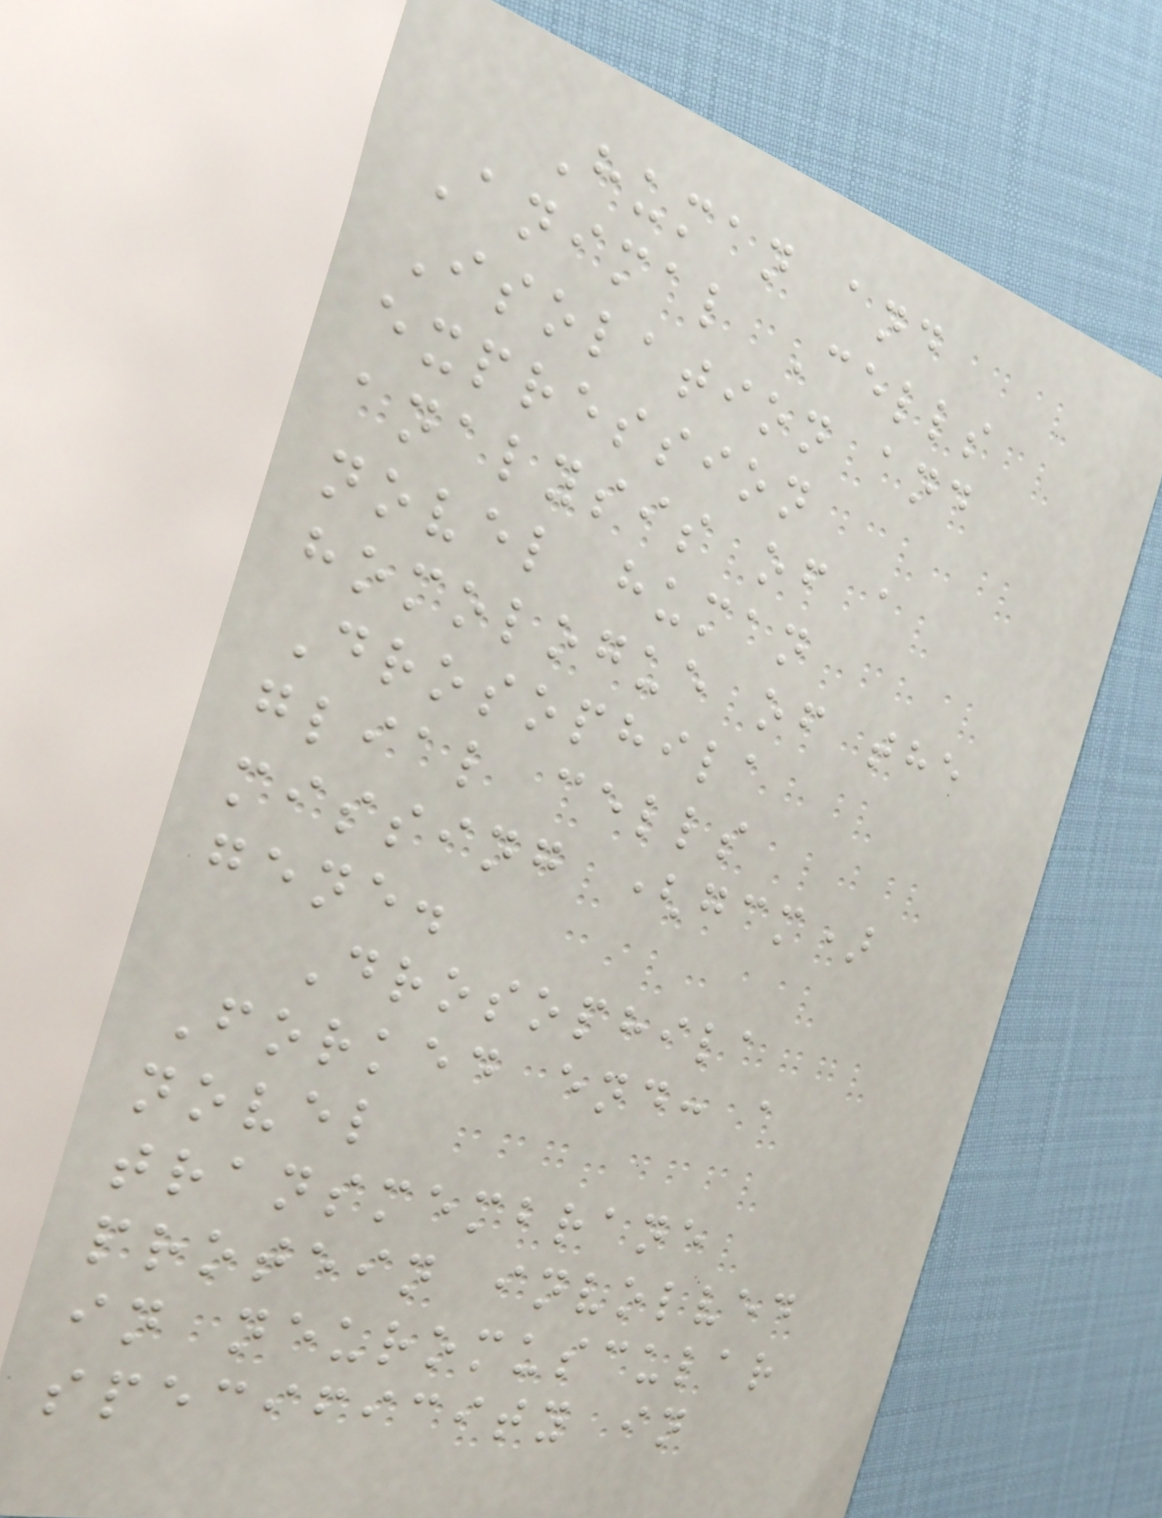Human and
Animal Cells
Isolation and
expression
analysis of a
novel human
homologue of the
Drosophila
glial cells
missing (gcm)
gene.
Drosophila
Forked end: a
novel
transmembrane
protein involved
in neuromuscular
specificity in
